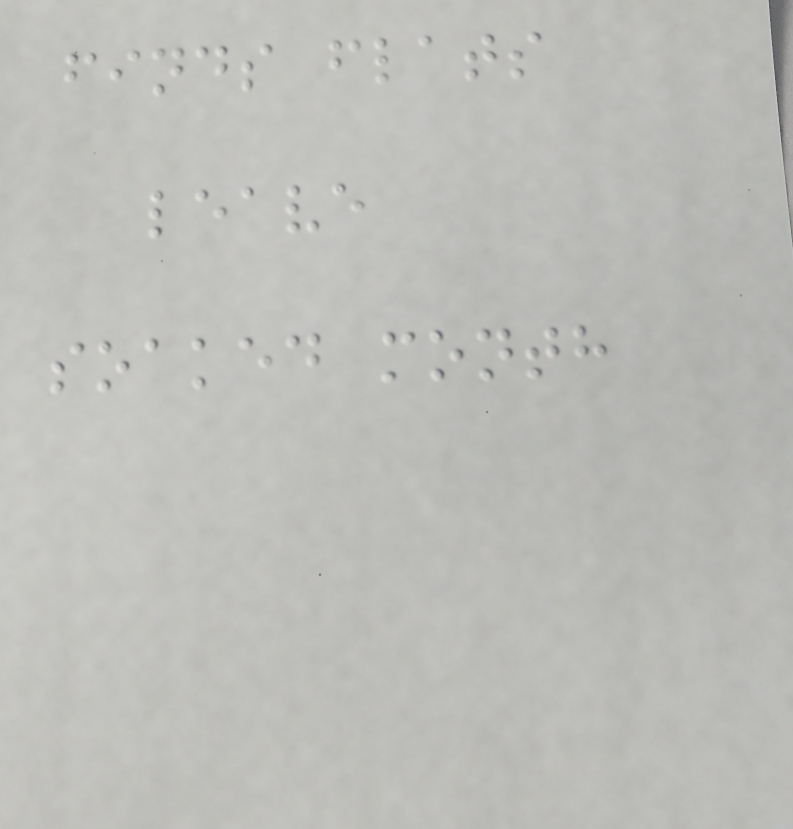finds flats
leave
soaked month
